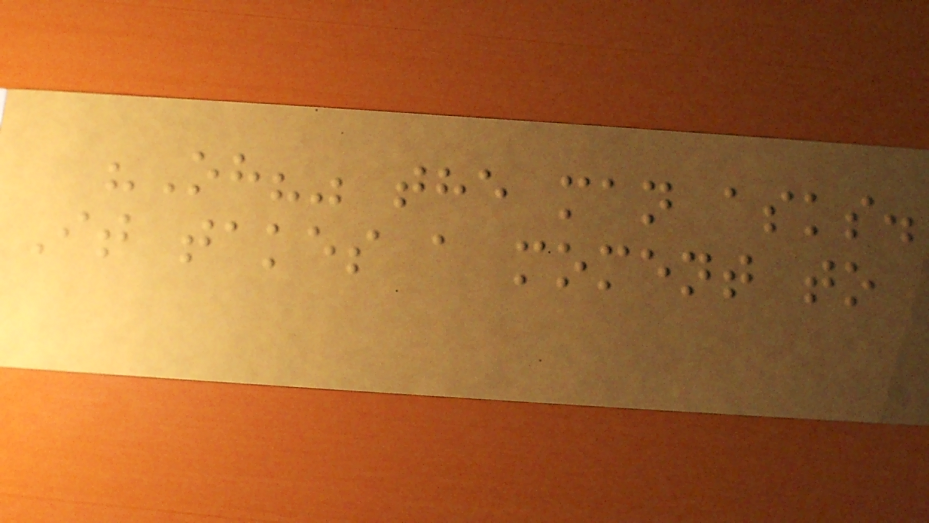"Oh?" the man asks.
It takes a moment to
